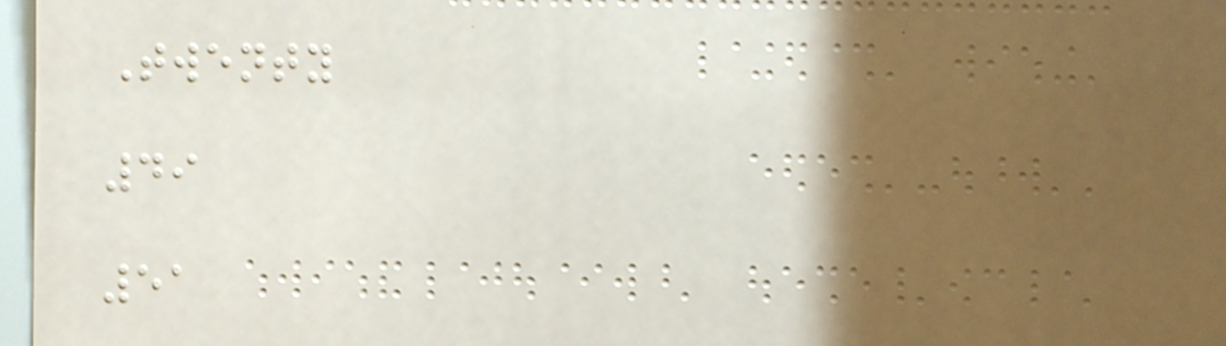Twenty
49
51
